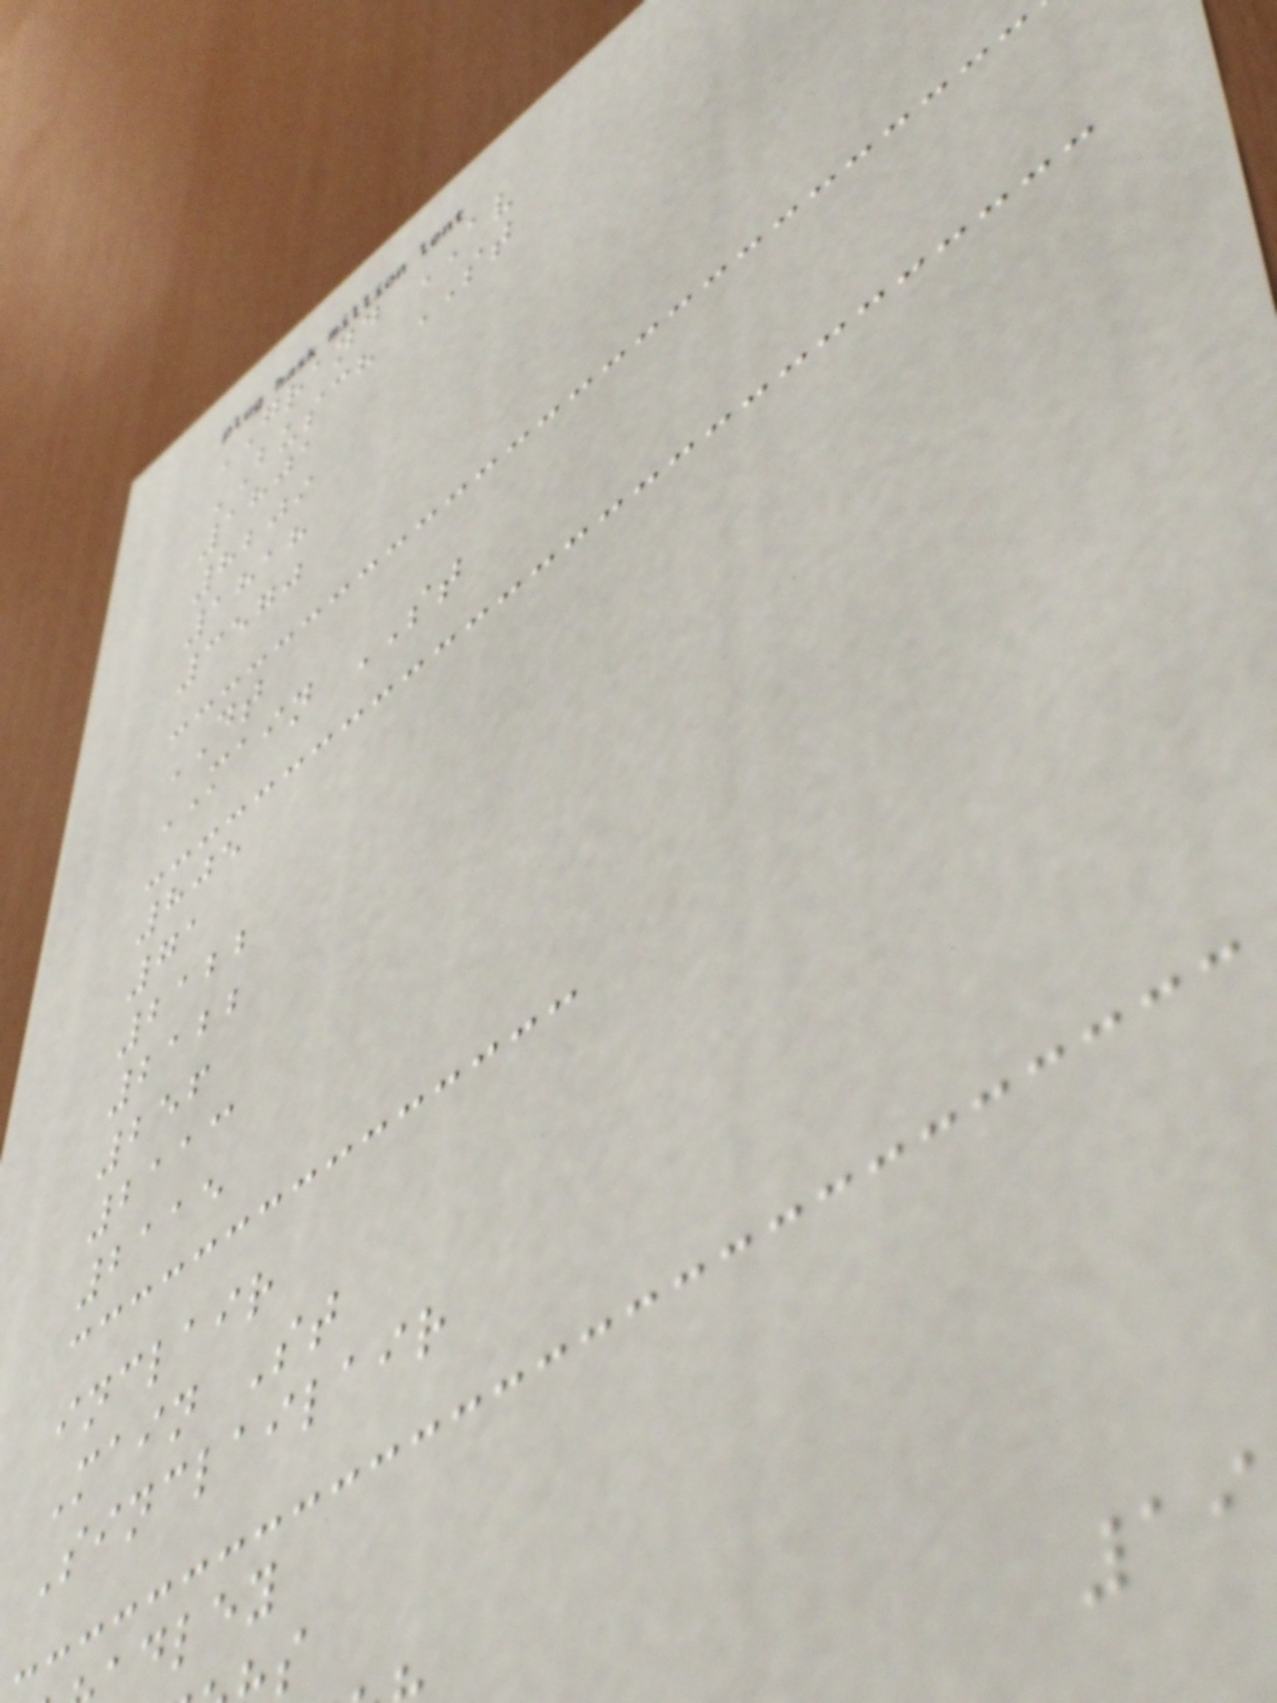GRAND AV
BUSCH ST
1801
8209
1818
3570
DT
MAIN ST
805
71
2122
2122
256
2113
2115
inclair
Main St
Sinclailair
dley
